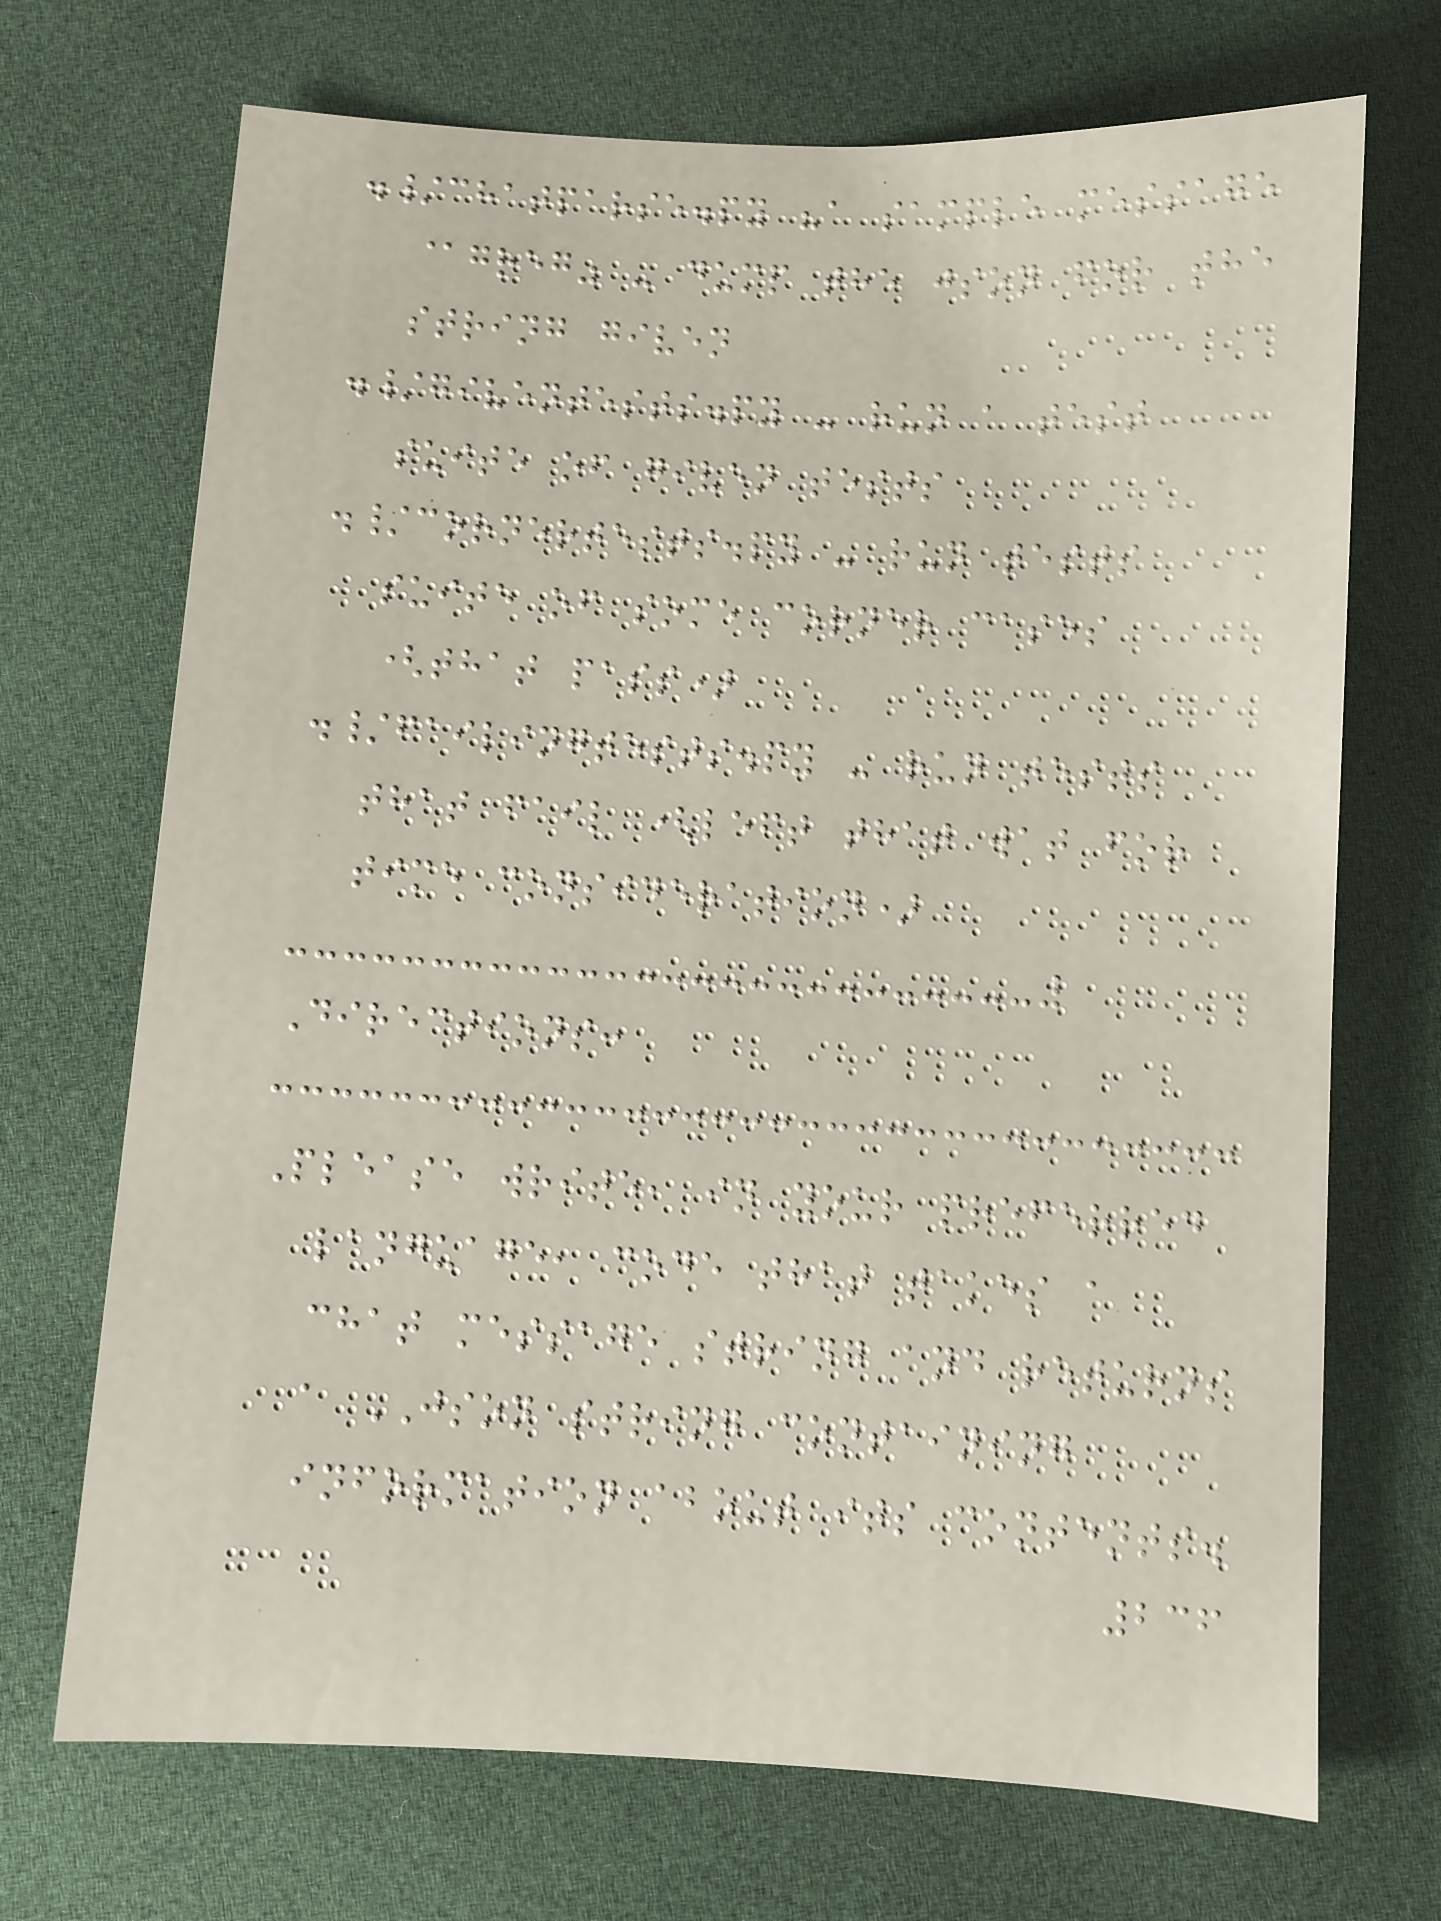./chatparse.py "a sample message
@greg" - dump the json for the
string given
./giventests.py - run a test
suite of given tests
./cornertests.py - run tests
suite of some corner cases
(that pass)
./failingtests.py - run tests
that fail (left that wat for
time consideration)
Directions:
Please write, in your preferred
language, code that takes a
chat message string and returns
a JSON string containing
information about its contents.
236
